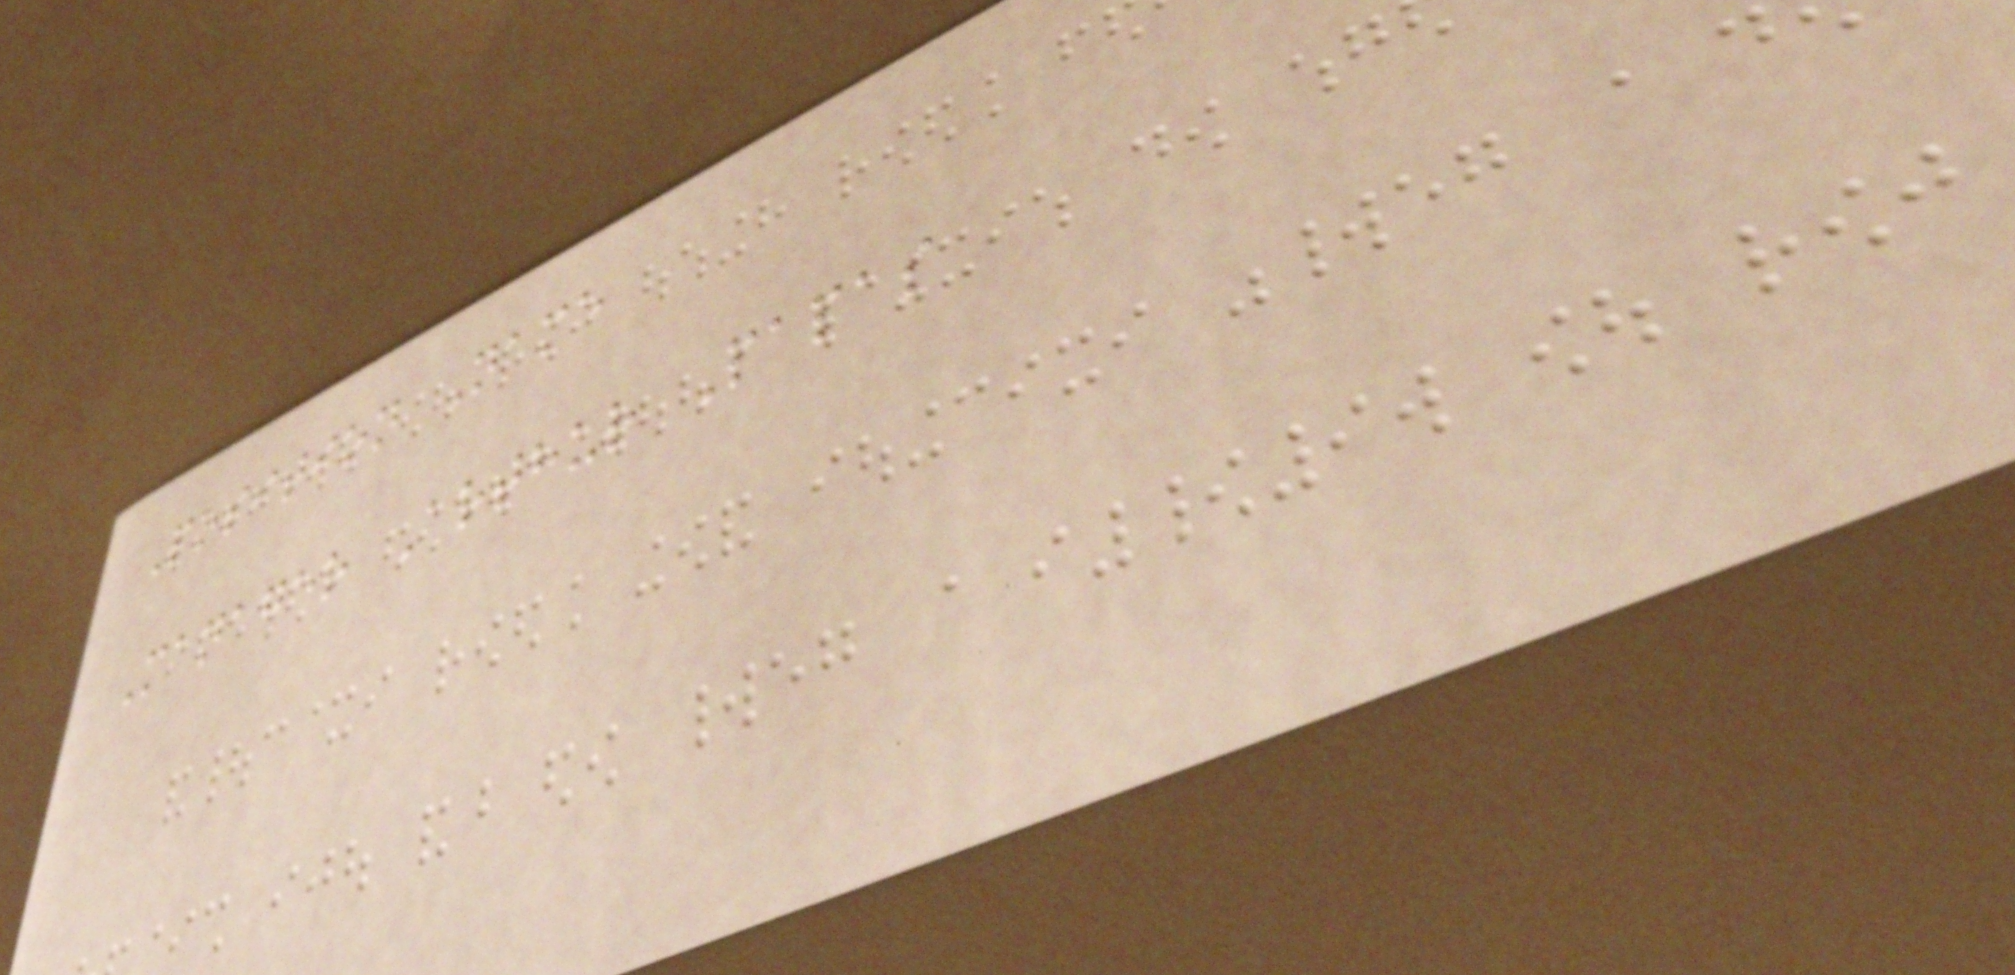Position Name
Manager Arthur Papas
